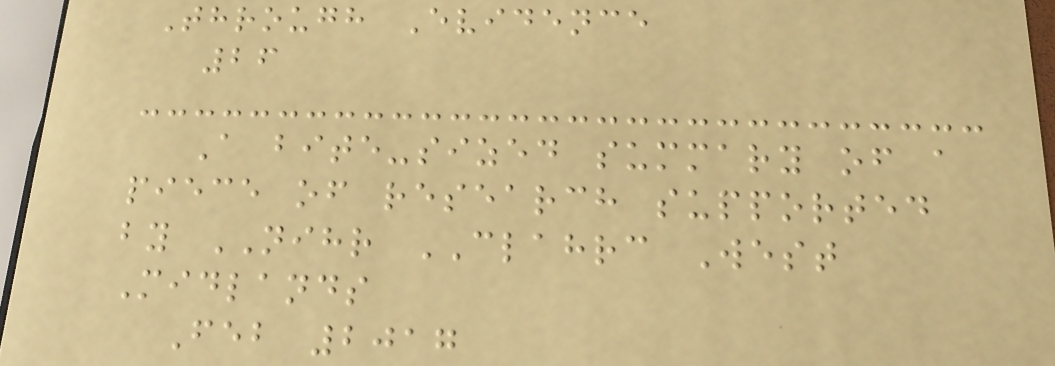Through Evidence
26
A bite-sized summary of a
piece of research supported
by NIHR CLAHRC West
Midlands
Feb 2017
